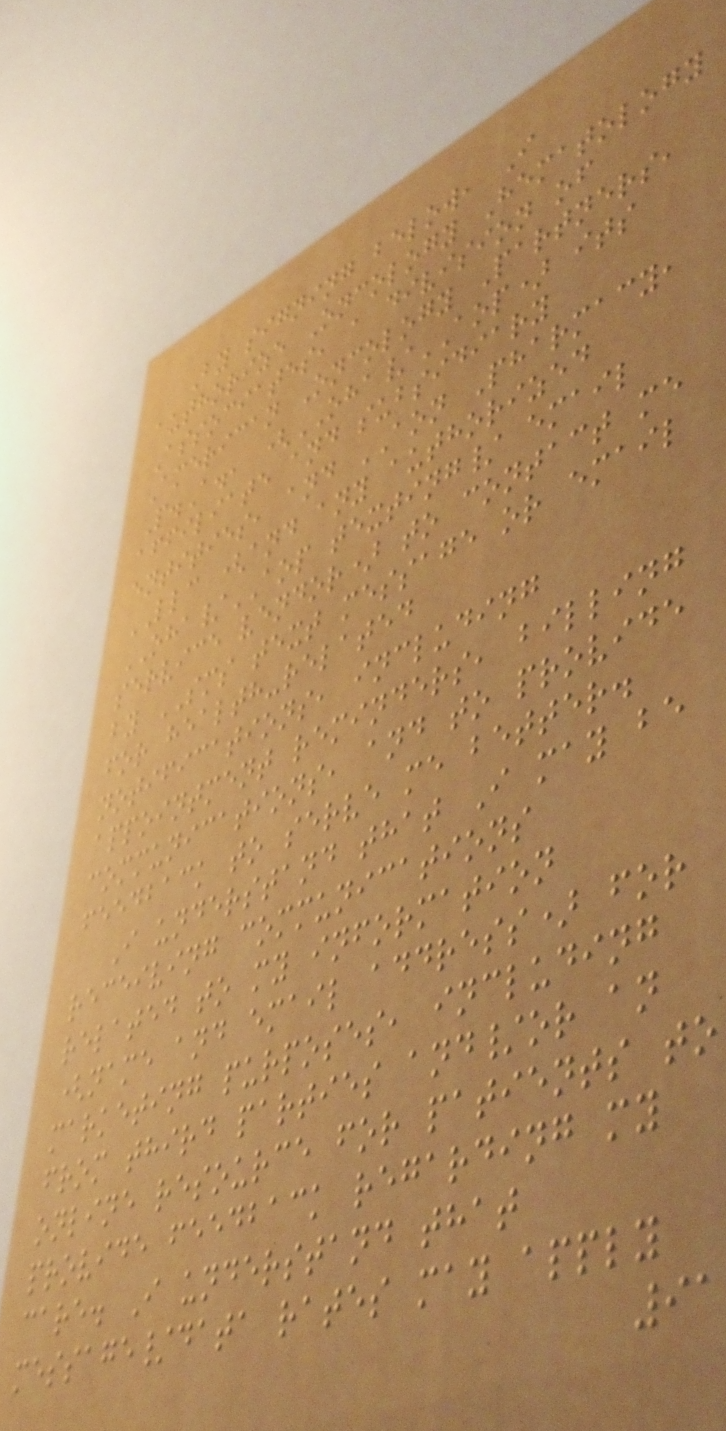By signing below, I
authorize Oncology Hematology
Associates, a division of
American Oncology Partners,
P.A., (OHA/AOP) its
affiliate and subsidiary
entities, and AON Pharmacy,
LLC (and any authorized
OHA/AOP texting/ email
service vendor) to contact me
by SMS text message or email
for health-related
notifications, including
appointment reminders, billing
communications, and to provide
feedback to serve me better.
I understand that I may be
receiving communications
related to my information
(name and email address) for
marketing purposes, including
from third parties and/or an
online resource for patients to
provide feedback regarding my
care. I understand that
message/data rates may apply
91
